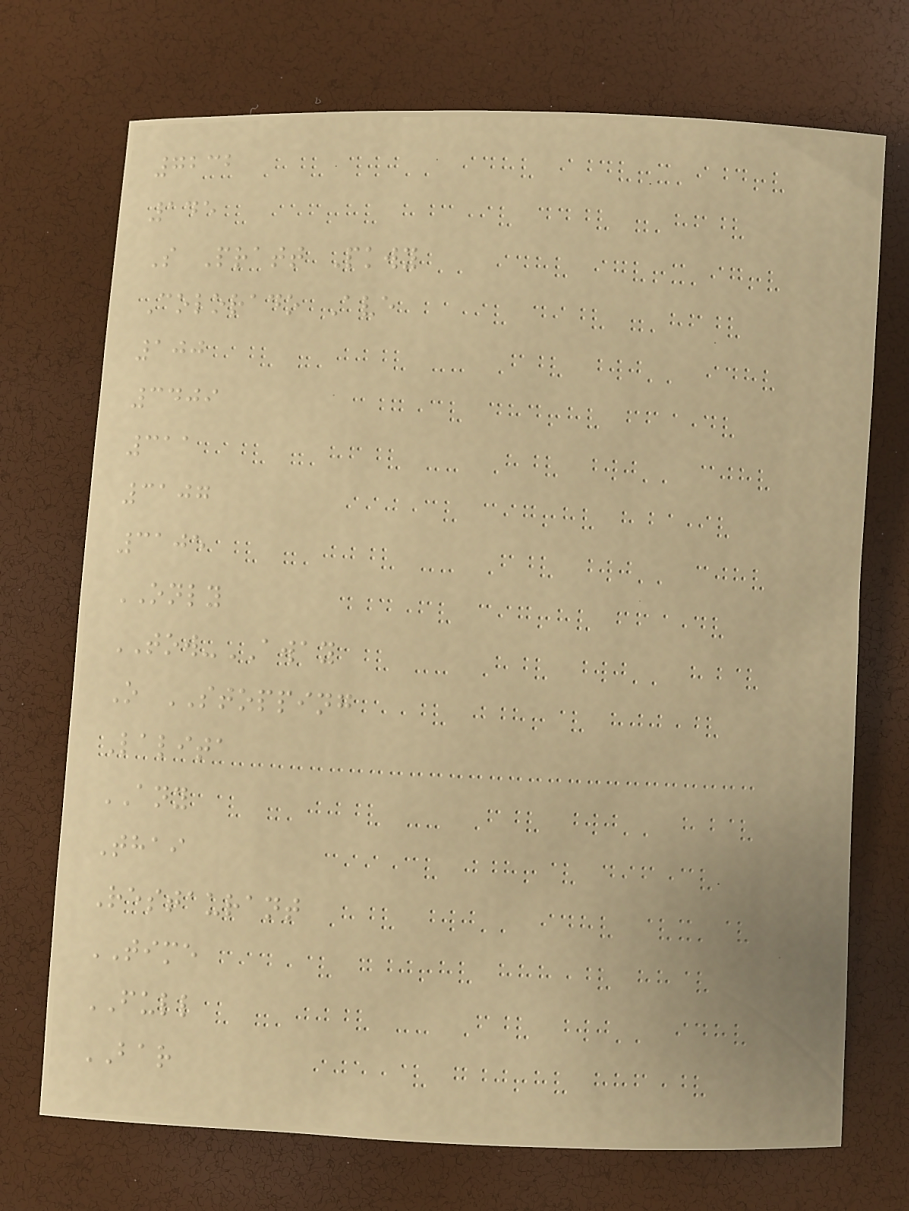7232
145
S Pratt Pkwy
Colorado Ave
100
3409
311
3107
3105
ONLY
TOW-AWAY
O STOPPING
Lalita
ANY
Thai
Restaurant
TIME
FULL
BAR
